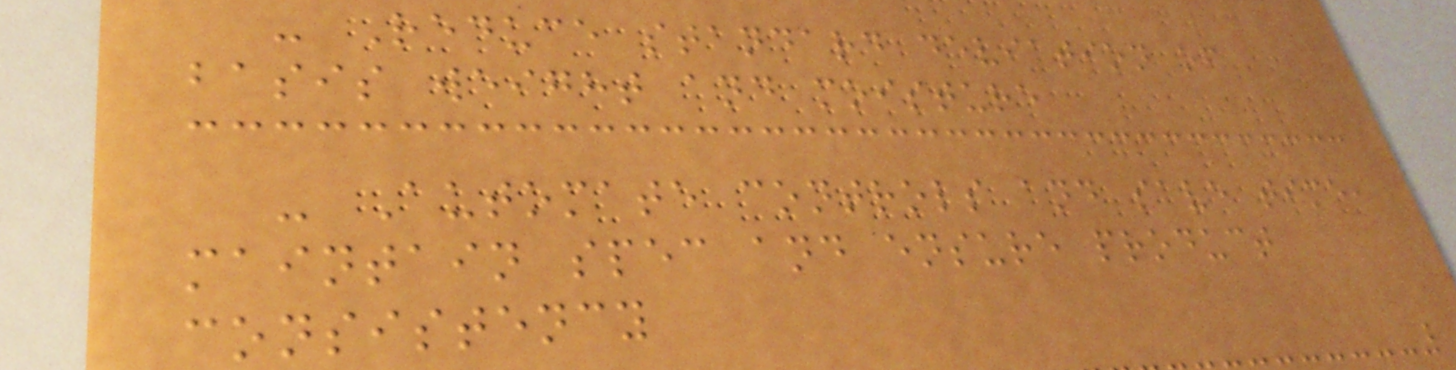- Reduce standard deviation of
basis weight and moisture
- Automate controls and save time,
maintain spec and ensure product
consistency
